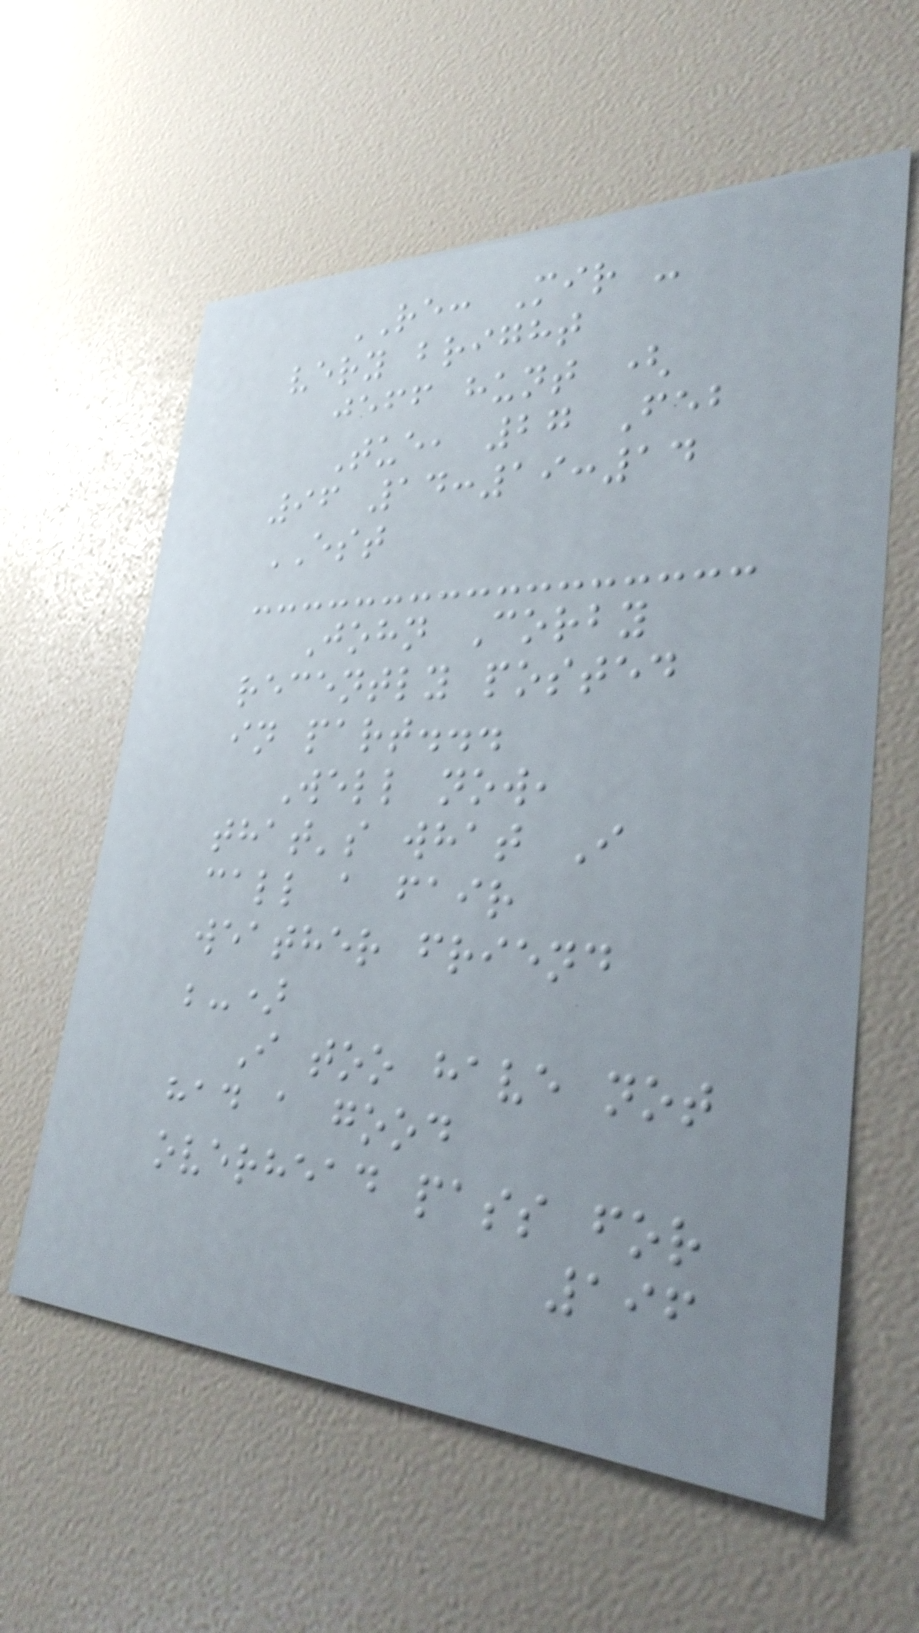RE: Mir -
very bright
jeff hunt (
Tue, 27 Feb
96 14:19:14
EST
John Corby
recently posted
in part...
Well now,
that's what I
call a fair
weather friend
;-)
I too have not
had a good
overhead pass for
196
